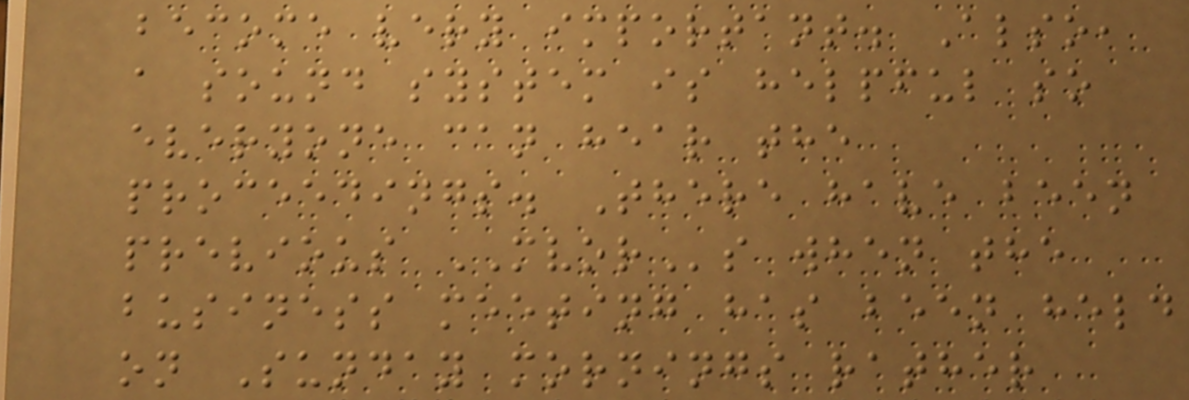become very important. Also,
a sound system is helpful so
everyone can hear the
proceedings. There have been
previous MVORs when the
business meeting has been held
on Sunday mornings rather
